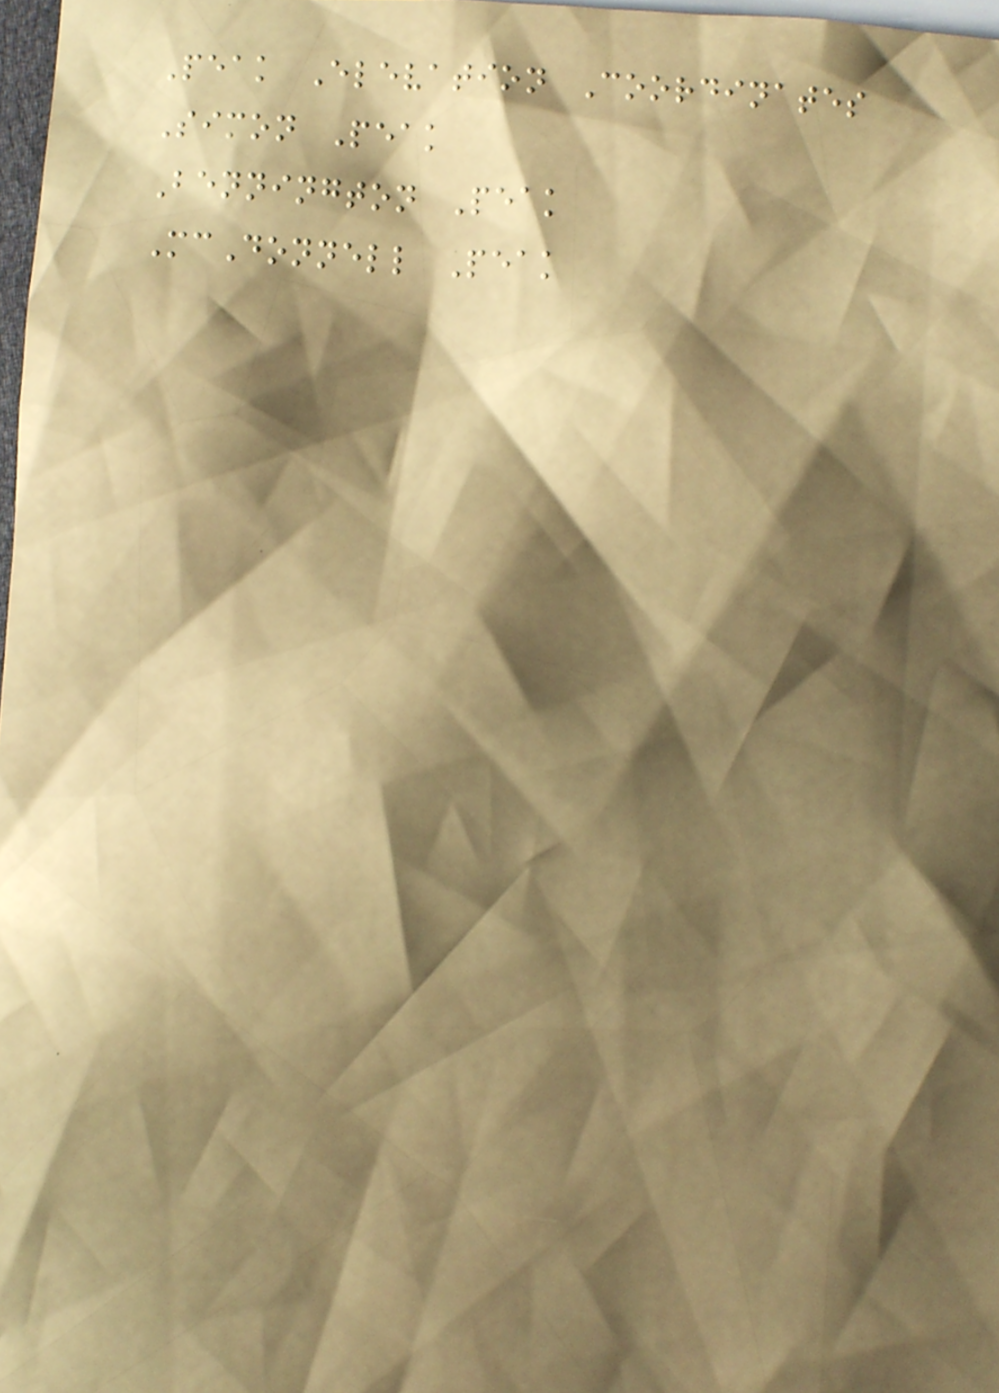Peak Elevation Coordinates
Simon Peak
Bennington Peak
McDonnell Peak
